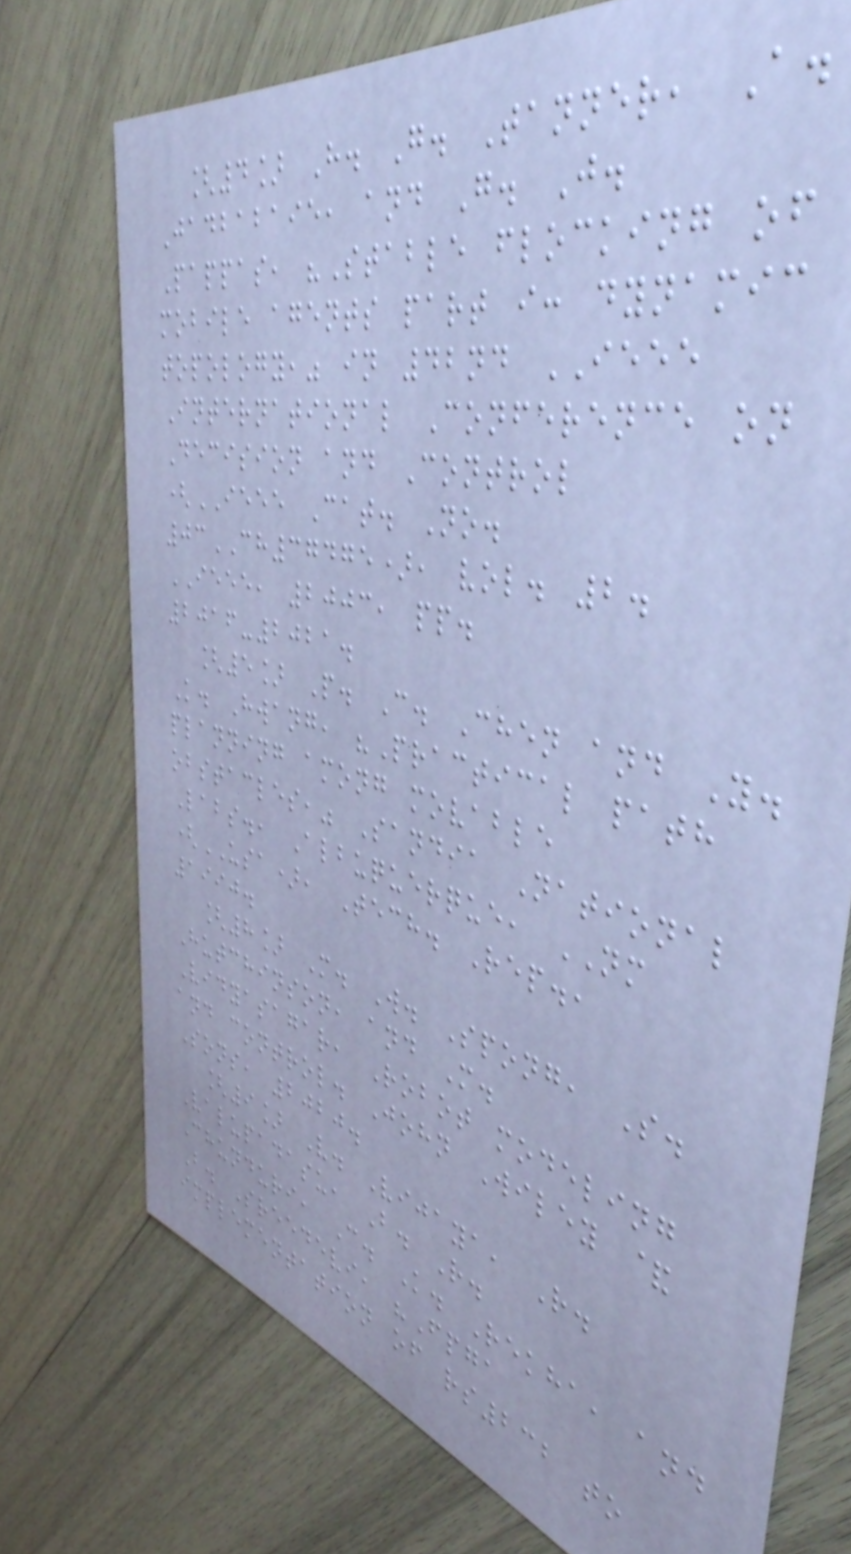[4] H. G. Tanner, A.
Jadbabaie, and G. J.
Pappas, "Stable flocking of
mobile agents part i: dynamic
topology," in 42nd IEEE
International Conference on
Decision and Control
(IEEE Cat. No.
03CH37475), vol. 2.
IEEE, 2003, pp.
2016-2021.
[5] P. C. Chen and Y.
K. Hwang, "Practical path
planning among movable
obstacles," Sandia National
Labs., Albuquerque, NM
(USA), Tech. Rep.,
1990.
[8] M. W. Spong, S.
Hutchinson, and M.
Vidyasagar, Robot modeling
and control. John Wiley &
Sons, 2020.
[9] V. Vijaya, R.
Valupadasu, B. R.
Chunduri, C. K. Rekha, and
B. Sreedevi, "Fpga
implementation of rs232 to
